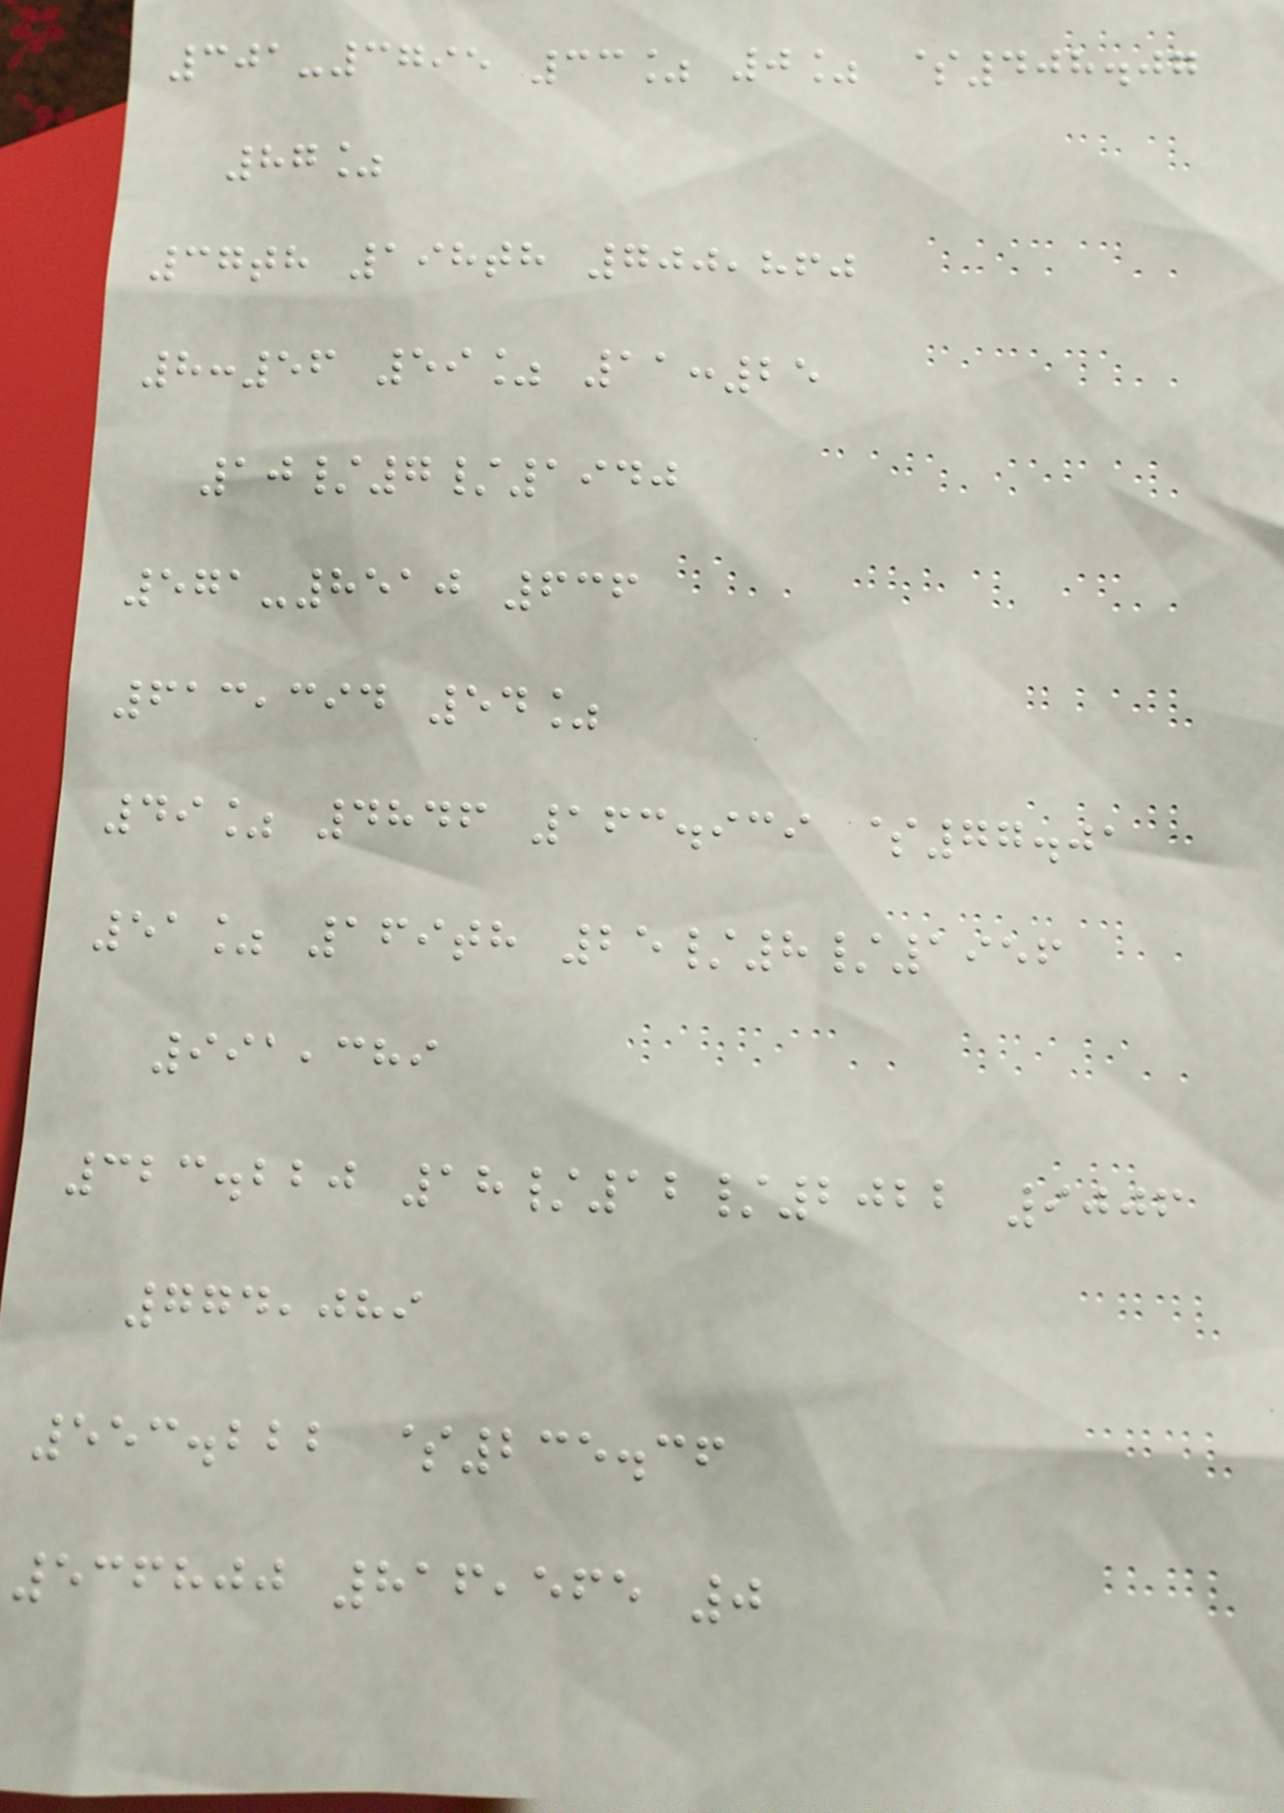301-3795 33% 0% $408.07
87%
37th 198th 700,860
8:56 59% 11:25
10/7/1940
571-8510 636
613,394 54%
49% 4846 163.939 $77.01
51% 169th 25/8/1956
991,389
323.220 18/12/2022 9006
774,089
553.222 $235.36
536800 816,565 0
